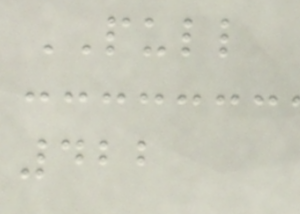PULL
422
